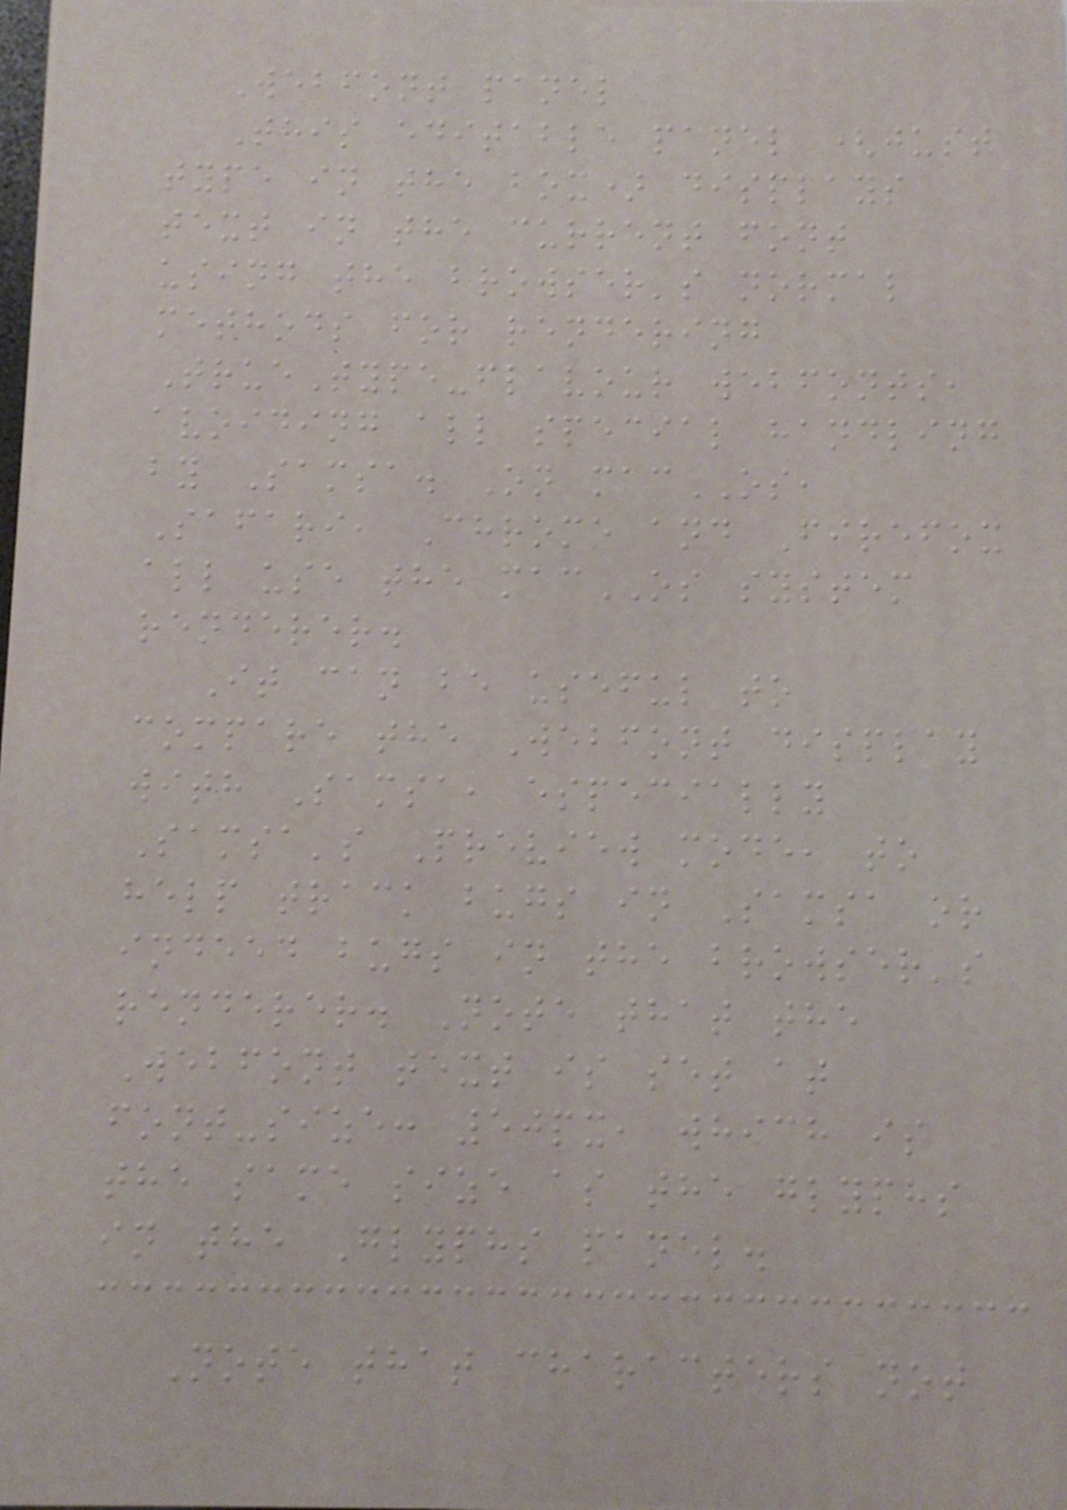Webfont panel
This editable panel (just
type in the box) displays
text in the current font
using the browser's normal
methods for rendering
TrueType-flavour webfonts,
avoiding all special handling
by Samsa. On macOS,
Safari, Chrome and Firefox
all use the macOS system
renderer.
It can be useful to
compare the Webfont display
with Samsa, especially
Samsa's Preview mode, to
help track bugs in Samsa or
indeed bugs in the browser's
renderer. Note that the
Webfont text is set at
font-size: 50px, which is
the same size as the glyphs
in the Glyphs panel.
Note that characters not
